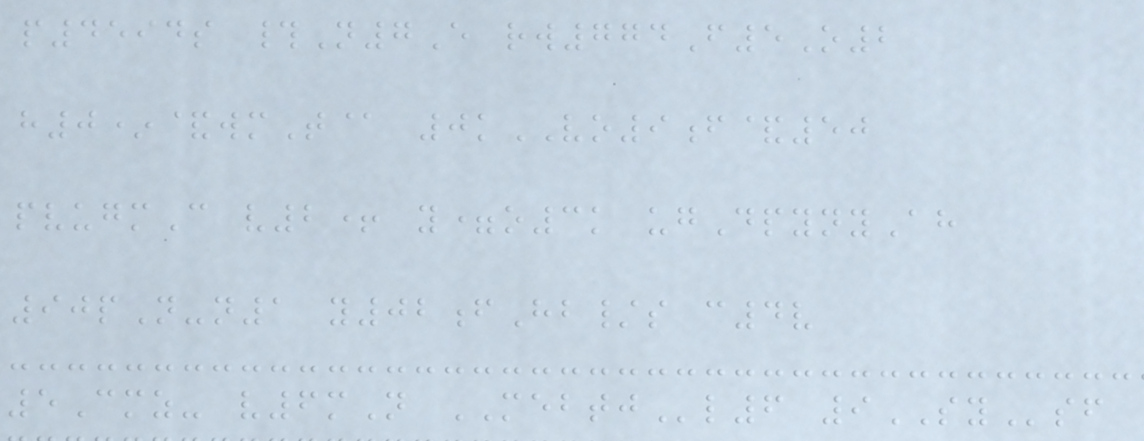p4594s #N7E rw774F5O2
h0*&wmT@ 0kVO9f&50
pvugmC v2+ y=o3k ugDpynyAh
90pN-n1 y02fHb/s c4v
5Cmz- v6mN MEBTJl6 9SYsf
